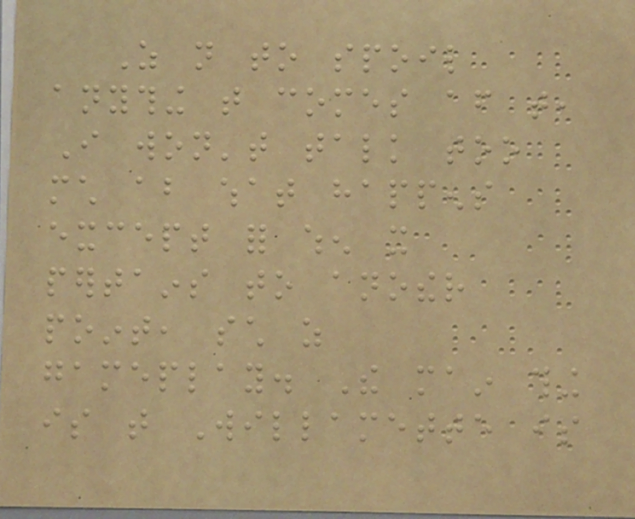As not to spoil
anything that comes after that,
I won't talk too
much about what happens
except for when it
pertains to another
point, such as
gameplay. The main thing
is that Willamette is
